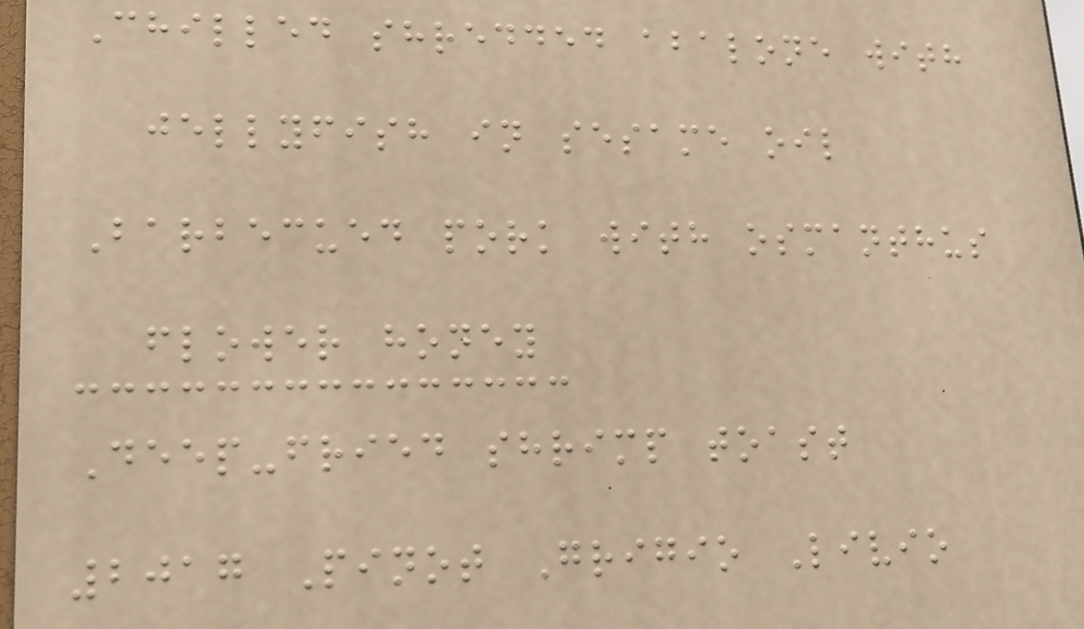Chilled shredded abalone with
jellyfish in sesame oil
Barbecued pork with osmanthus
flower honey
Deep-fried shrimp toast
2017 Pinot Grigio Livio
